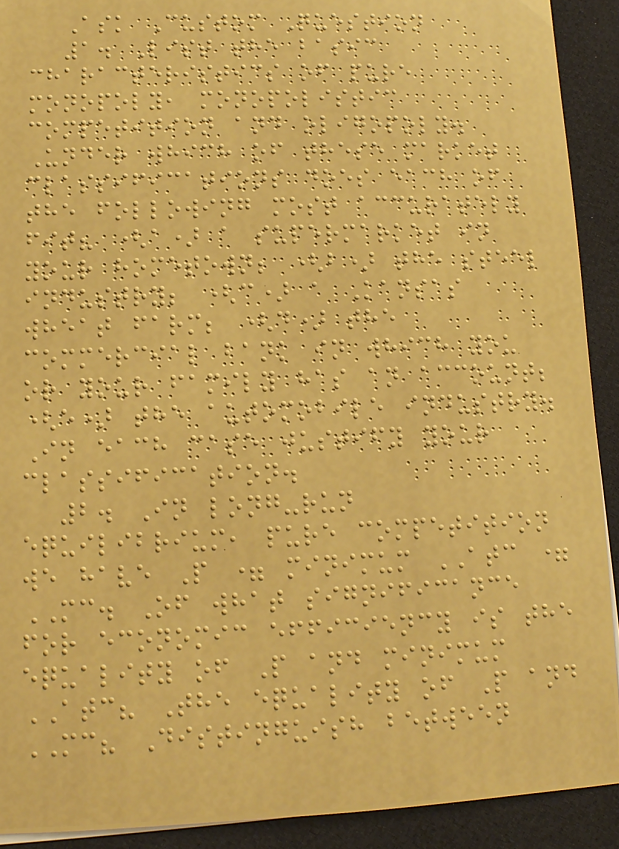Ask Custom Question
1. List the basic
characteristics of pure
monopoly, monopolistic
competition and oligopoly.
Under which of these market
classifications does each of
the following most accurately
fit? (a) a supermarket in
your hometown; (b) the steel
industry; (c) a Kansas
wheat farm; (d) the
commercial bank in which you
or your family has an account;
(e) the automobile industry.
In each case justify your
classification.
2. In long-run
equilibrium, pure competition
we have P = minimum ATC =
MC. Of what significance
for economic efficiency is the
equality of P and minimum
ATC? The equality of P and
MC? Distinguish between
